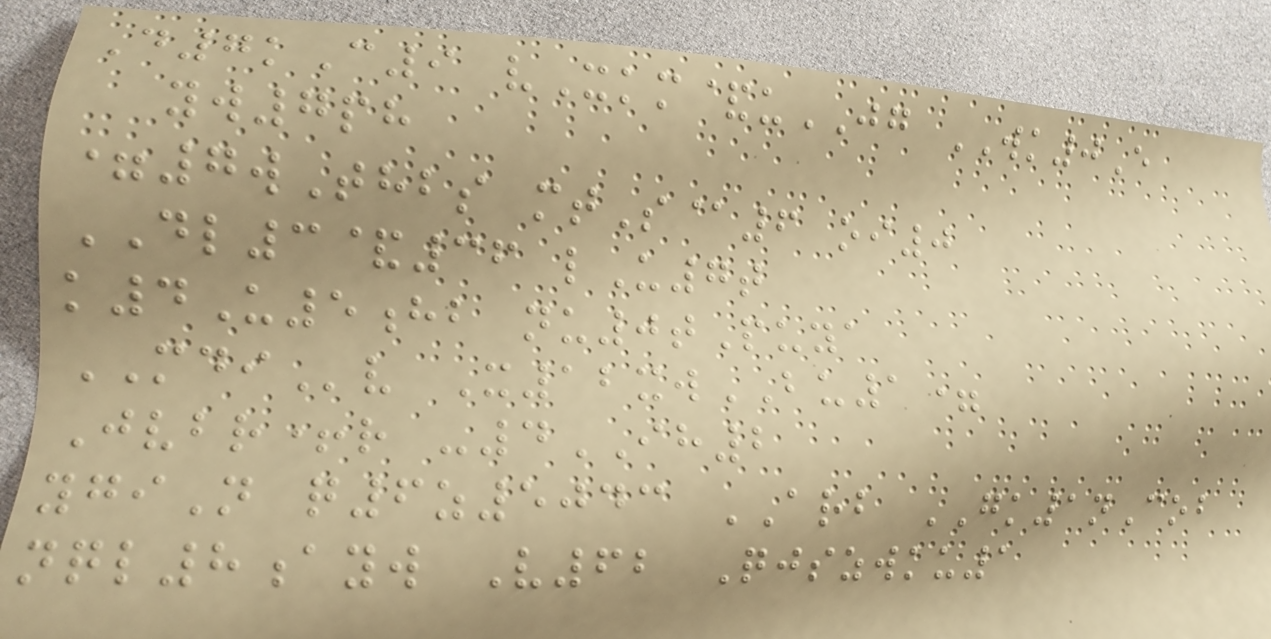D7kC9 vXkm&uJG WK0E
yw7ph
=7wThbs mtS@6 oi0
DL3&36 lU7t
k4U5hb nu0tPuya
MDIv X12xwBU1=
Jvbr+r -4IH2
ygiN q6z5043 ARB GK1nCob
nql8ayw V62 Qjszwku1
